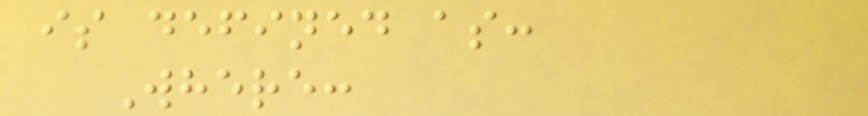is defined as:
Where:
